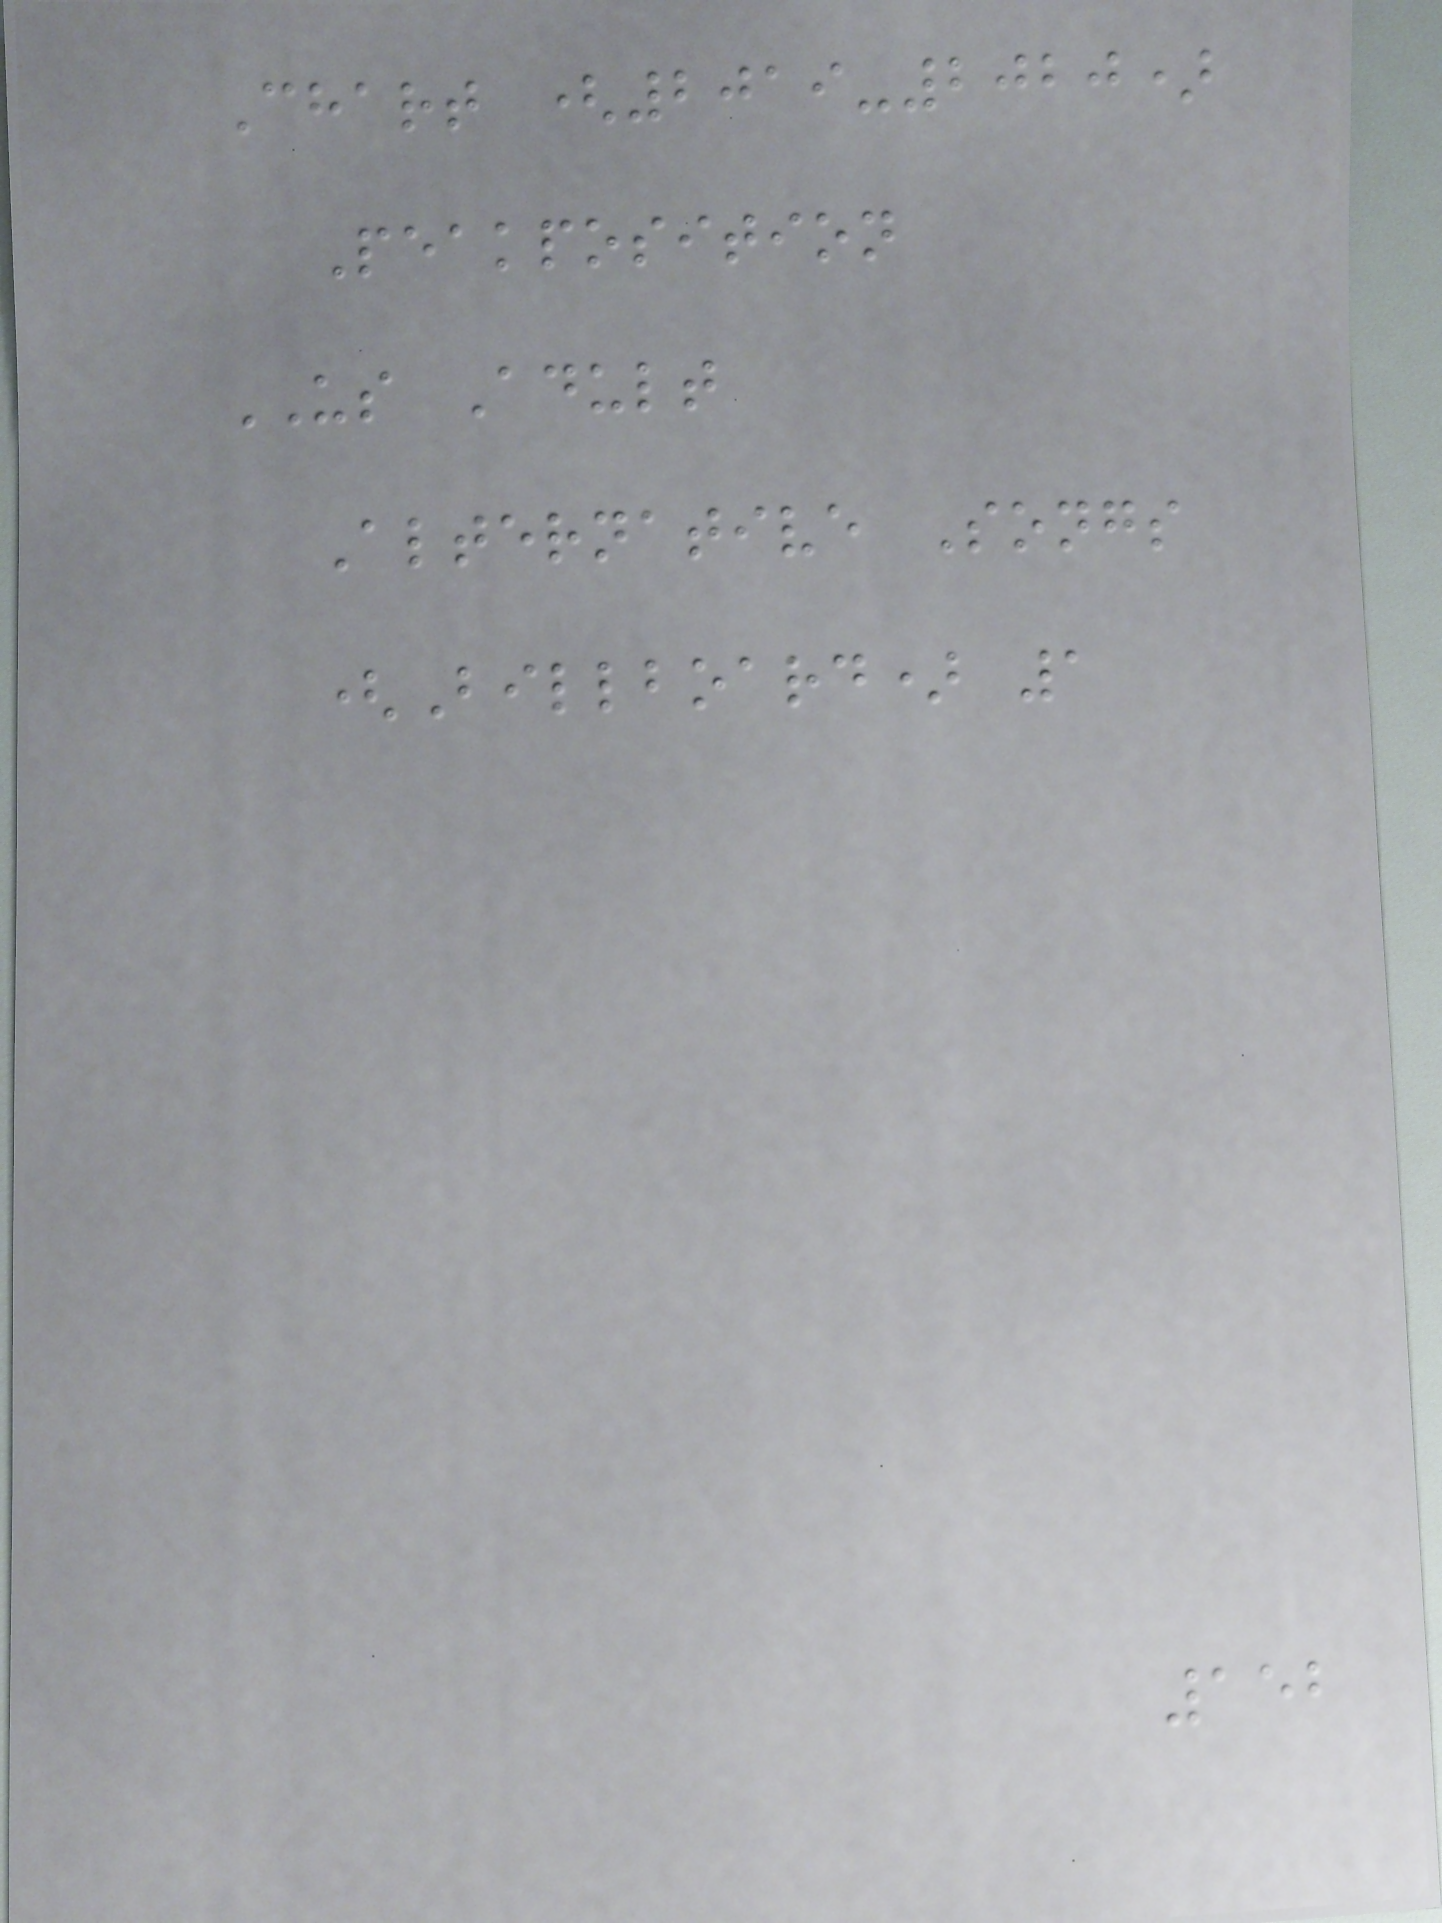Chart (2019-2020)
Peakposition
US Adult
Alternative Songs
(Billboard) 1
152
